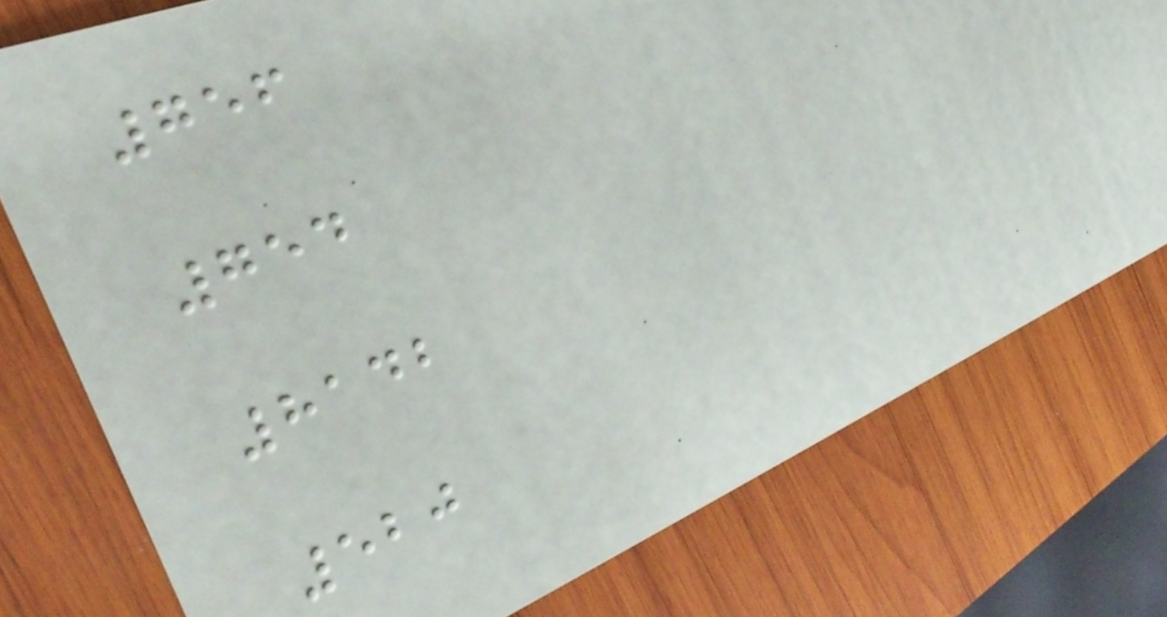756
754
8142
520
